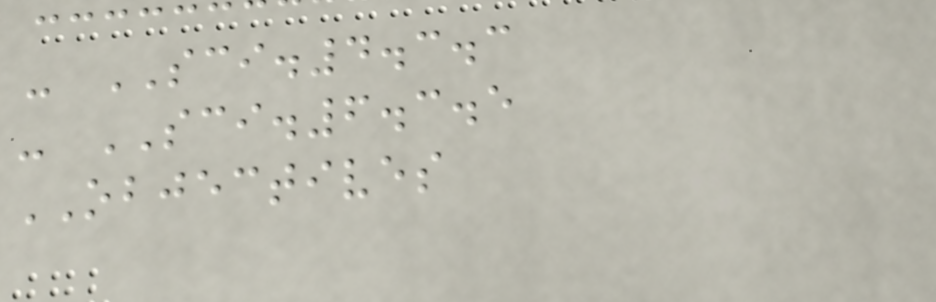- SCI.4.3.3
- SCI.6.3.5
OBJECTIVES
